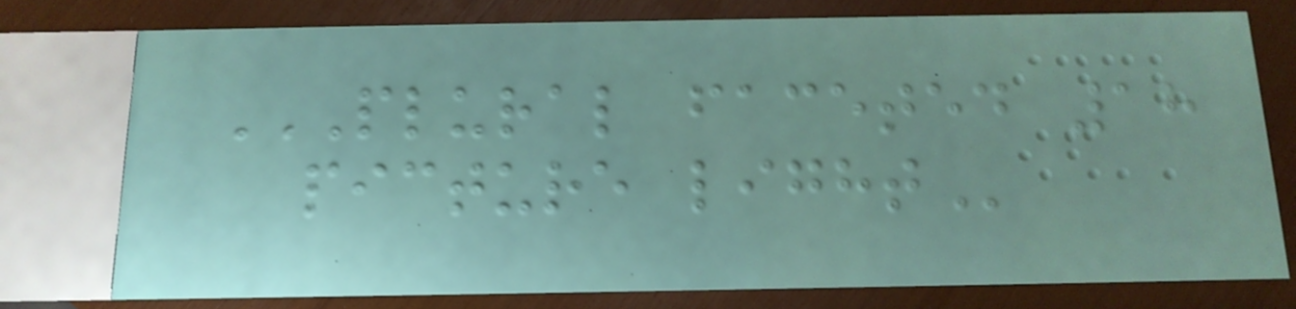PLURAL FACETED 18
PICTURE LIGHT
